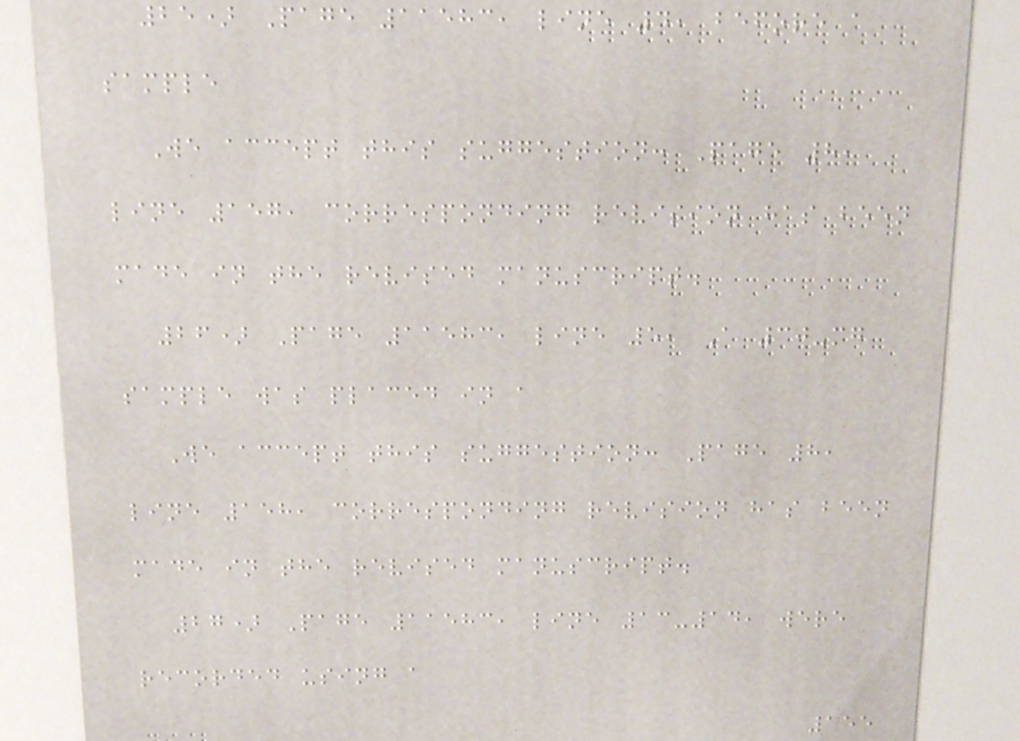25) Page 11583, line 4, before a
sample
We accept this suggestion: Page 8,
line 157, corresponding revision has been
made in the revised manuscript.
26) Page 11583, line 5, A 30-mg
sample was placed in a
We accept this suggestion: Page 8,
line 158, corresponding revision has been
made in the revised manuscript.
27) Page 11583, line 13-14, were
recorded using a
155
